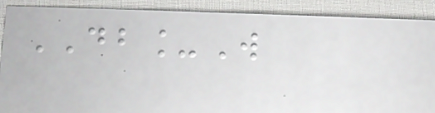DB_W
